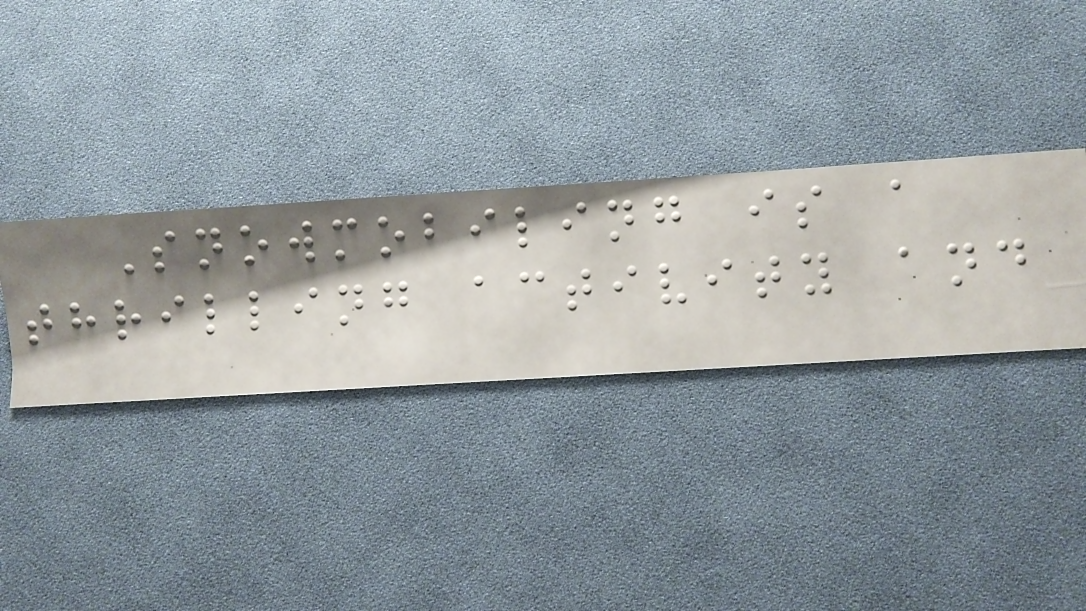Snowmobiling is a
thrilling activity and
